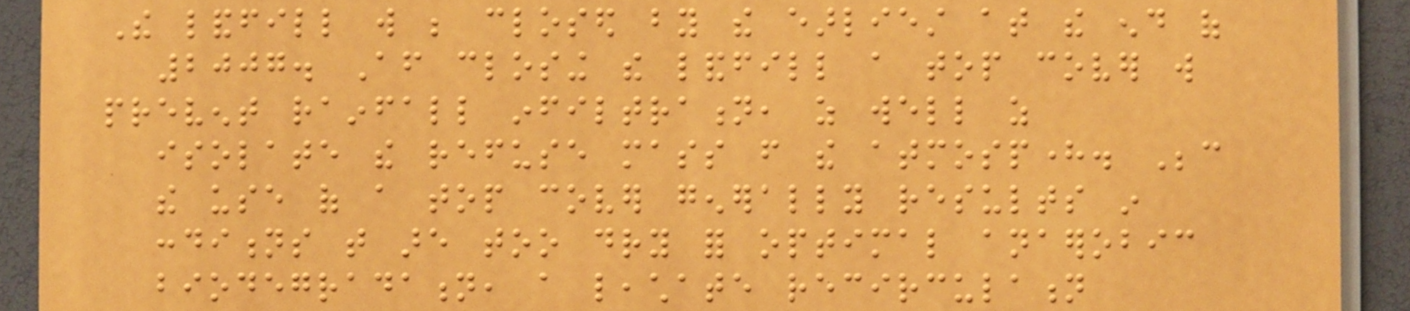The landfill will be closed by the earliest at the end of
2007. After closing the landfill a top cover will
prevent rainfall infiltration, as well as
isolate the refuse mass from the atmosphere. Because
the use of a top cover generally results in
conditions that are too dry for optimal anaerobic
biodegradation, a leachate recirculation
